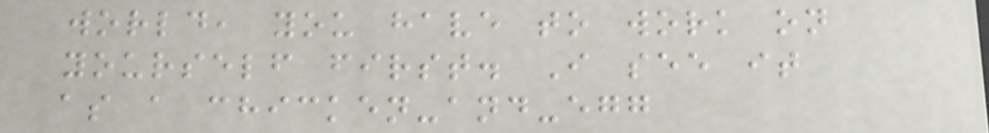world, you have to work on
yourself first. I see it
as a chicken-and-egg
